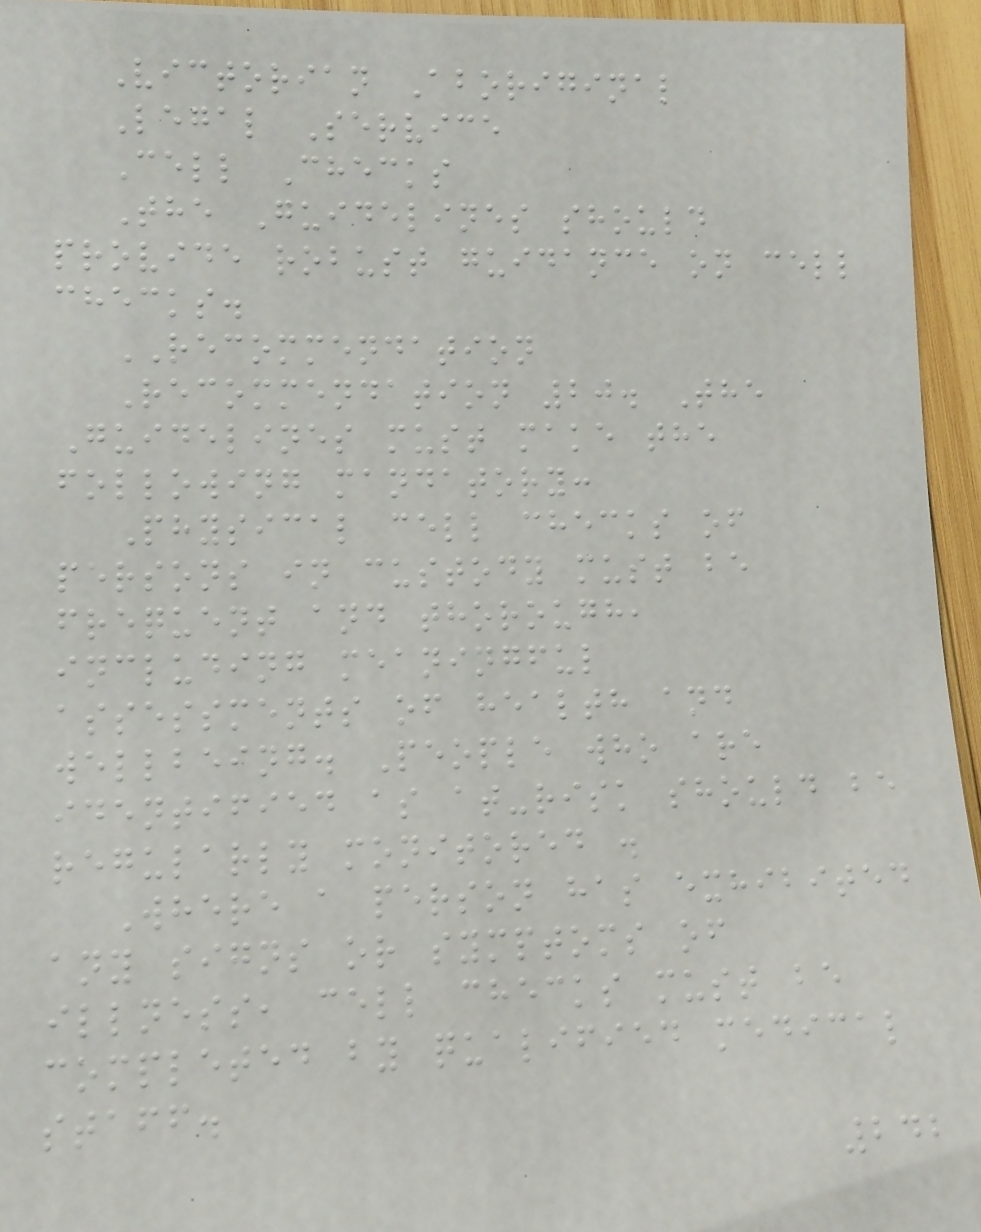Victorian Aboriginal
Legal Service
Cell Checks
The Guidelines should
provide robust guidance on cell
checks.
RECOMMENDATION
Recommendation 20. The
Guidelines must make the
following mandatory:
Physical cell checks of
persons in custody must be
frequent and thorough,
including meaningful
assessments of health and
wellbeing. People who are
identified as at-risk should be
regularly monitored .
Where a person has exhibited
any signs or symptoms of
illness, cell checks must be
completed by qualified medical
staff.
242
